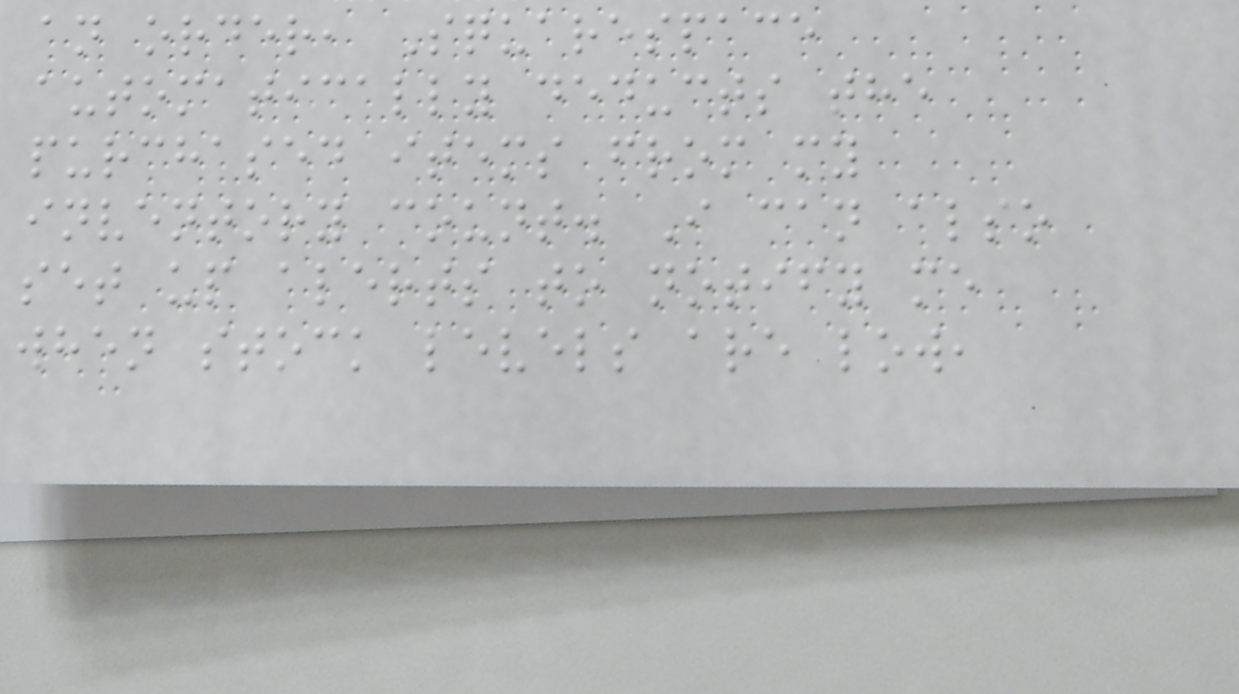an order, Squarespace
automatically deducts the
purchased items from my
inventory count. I can also
set up alerts to notify me
when stock levels are low,
